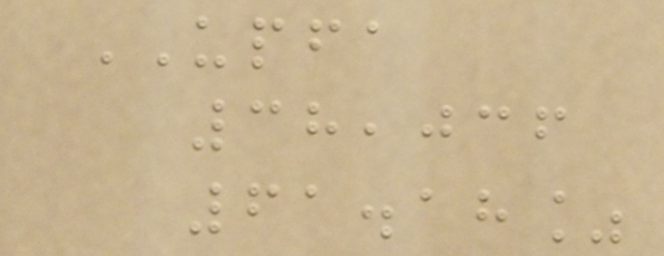UPFA
38,036
61.18%
